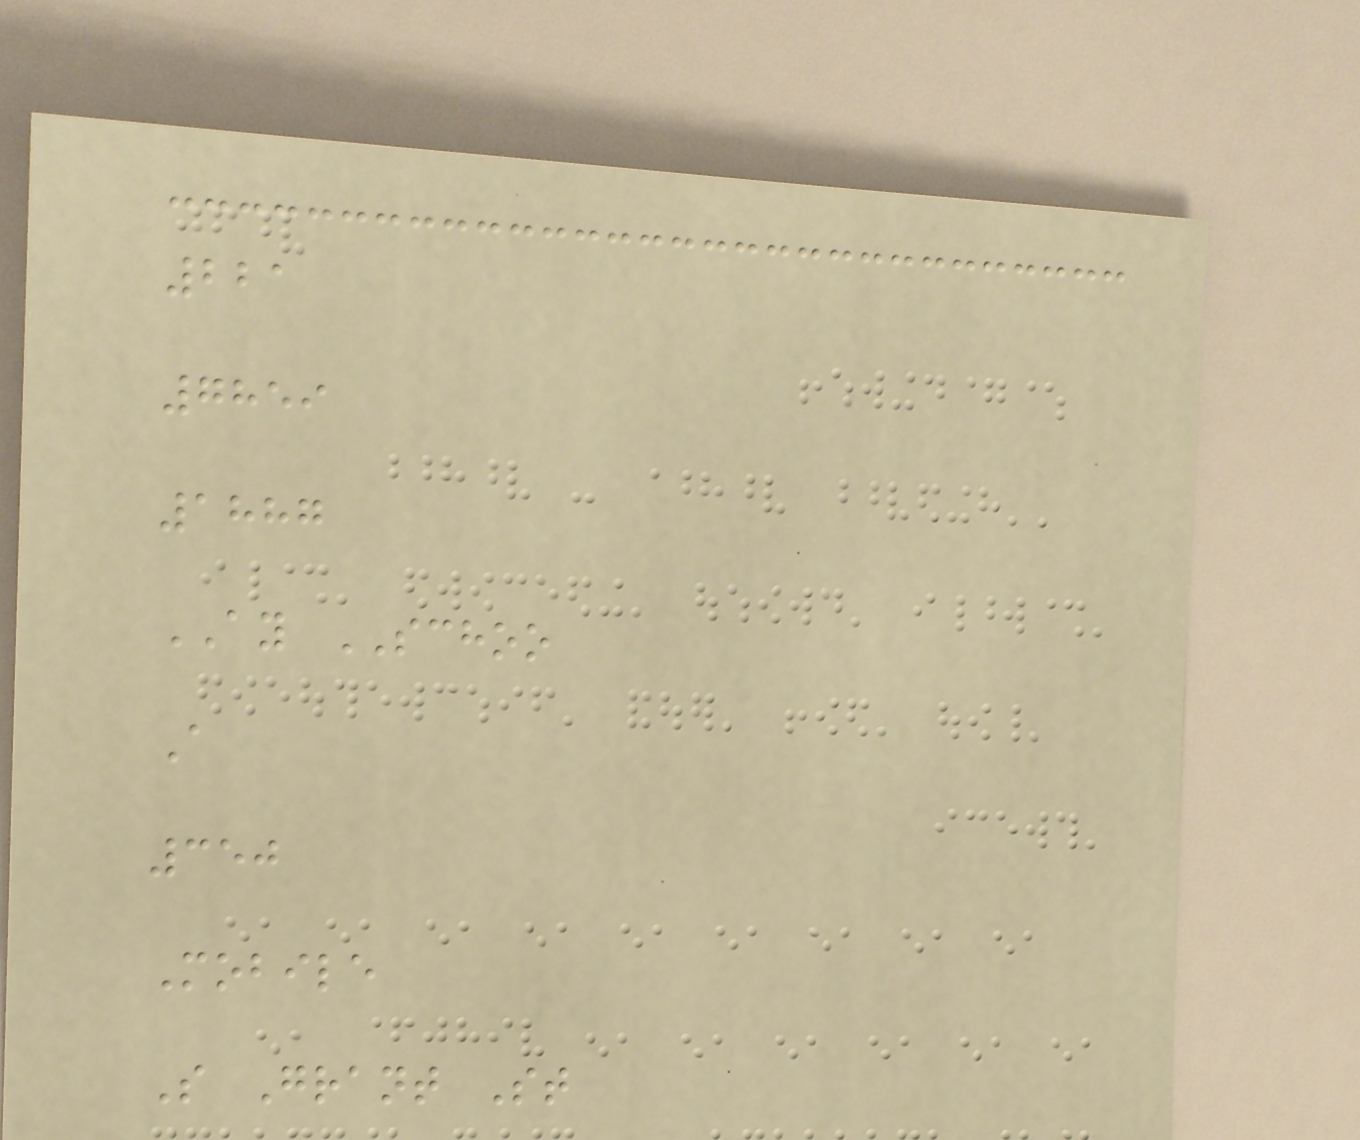221
7859
1887
AY SCHOO
A
350
Mobile
S Grant St
